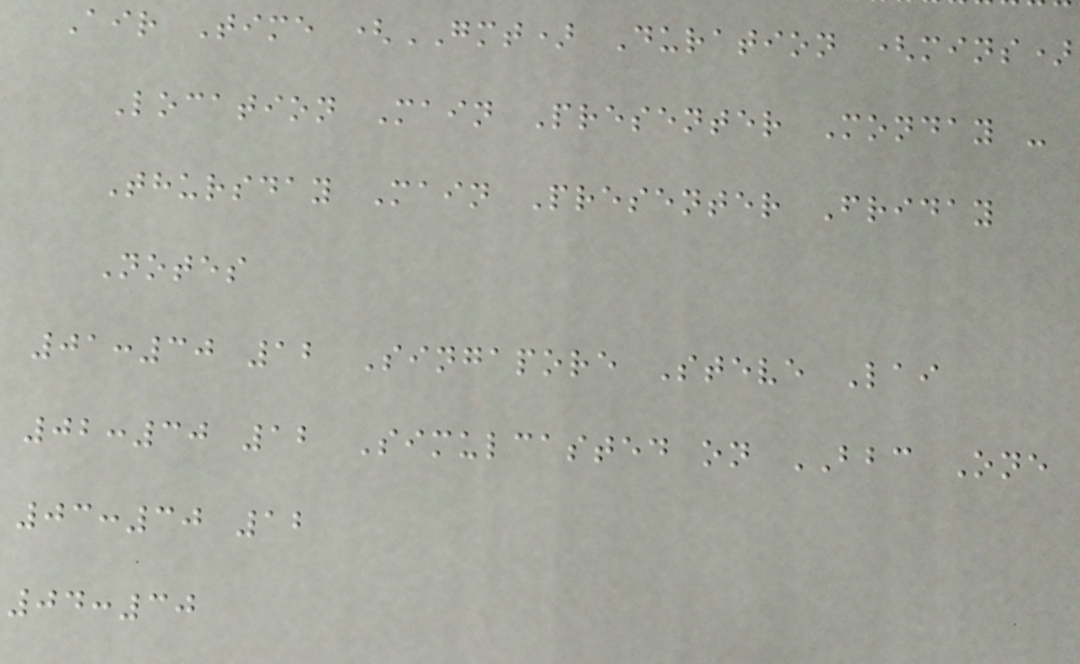Air Time (GMT) Duration (mins)
Location Main Presenter Monday -
Thursday Main Presenter Friday
Notes
01:30 12 Singapore Steve Lai
02:30 12 Simulcasted on BBC One
03:30 12
04:30
